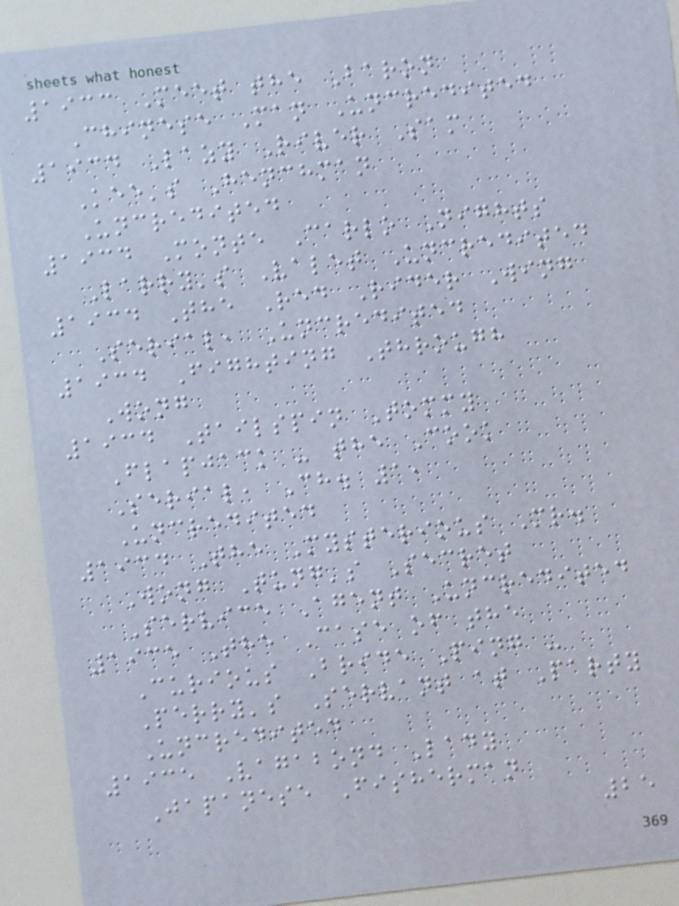1933 Meet the Baron
Chinese Man Uncredited
1934 Lazy River Sam
Kee's Henchman
Uncredited
1934 Monte Carlo Nights
Larry's Valet Uncredited
1934 The Red Rider Wing
Serial, Uncredited
1934 Fighting Through
Wong
1934 Tailspin Tommy
Flapjack - the Cook
Serial, Ch. 1,
Uncredited
1934 The Mysterious Mr.
Wong Tung's Secret
Service Agent Uncredited
1935 The Case of the
Curious Bride Ping -
Perry's Servant at Party
Uncredited
1935 Vagabond Lady
Japanese Fisherman
25
